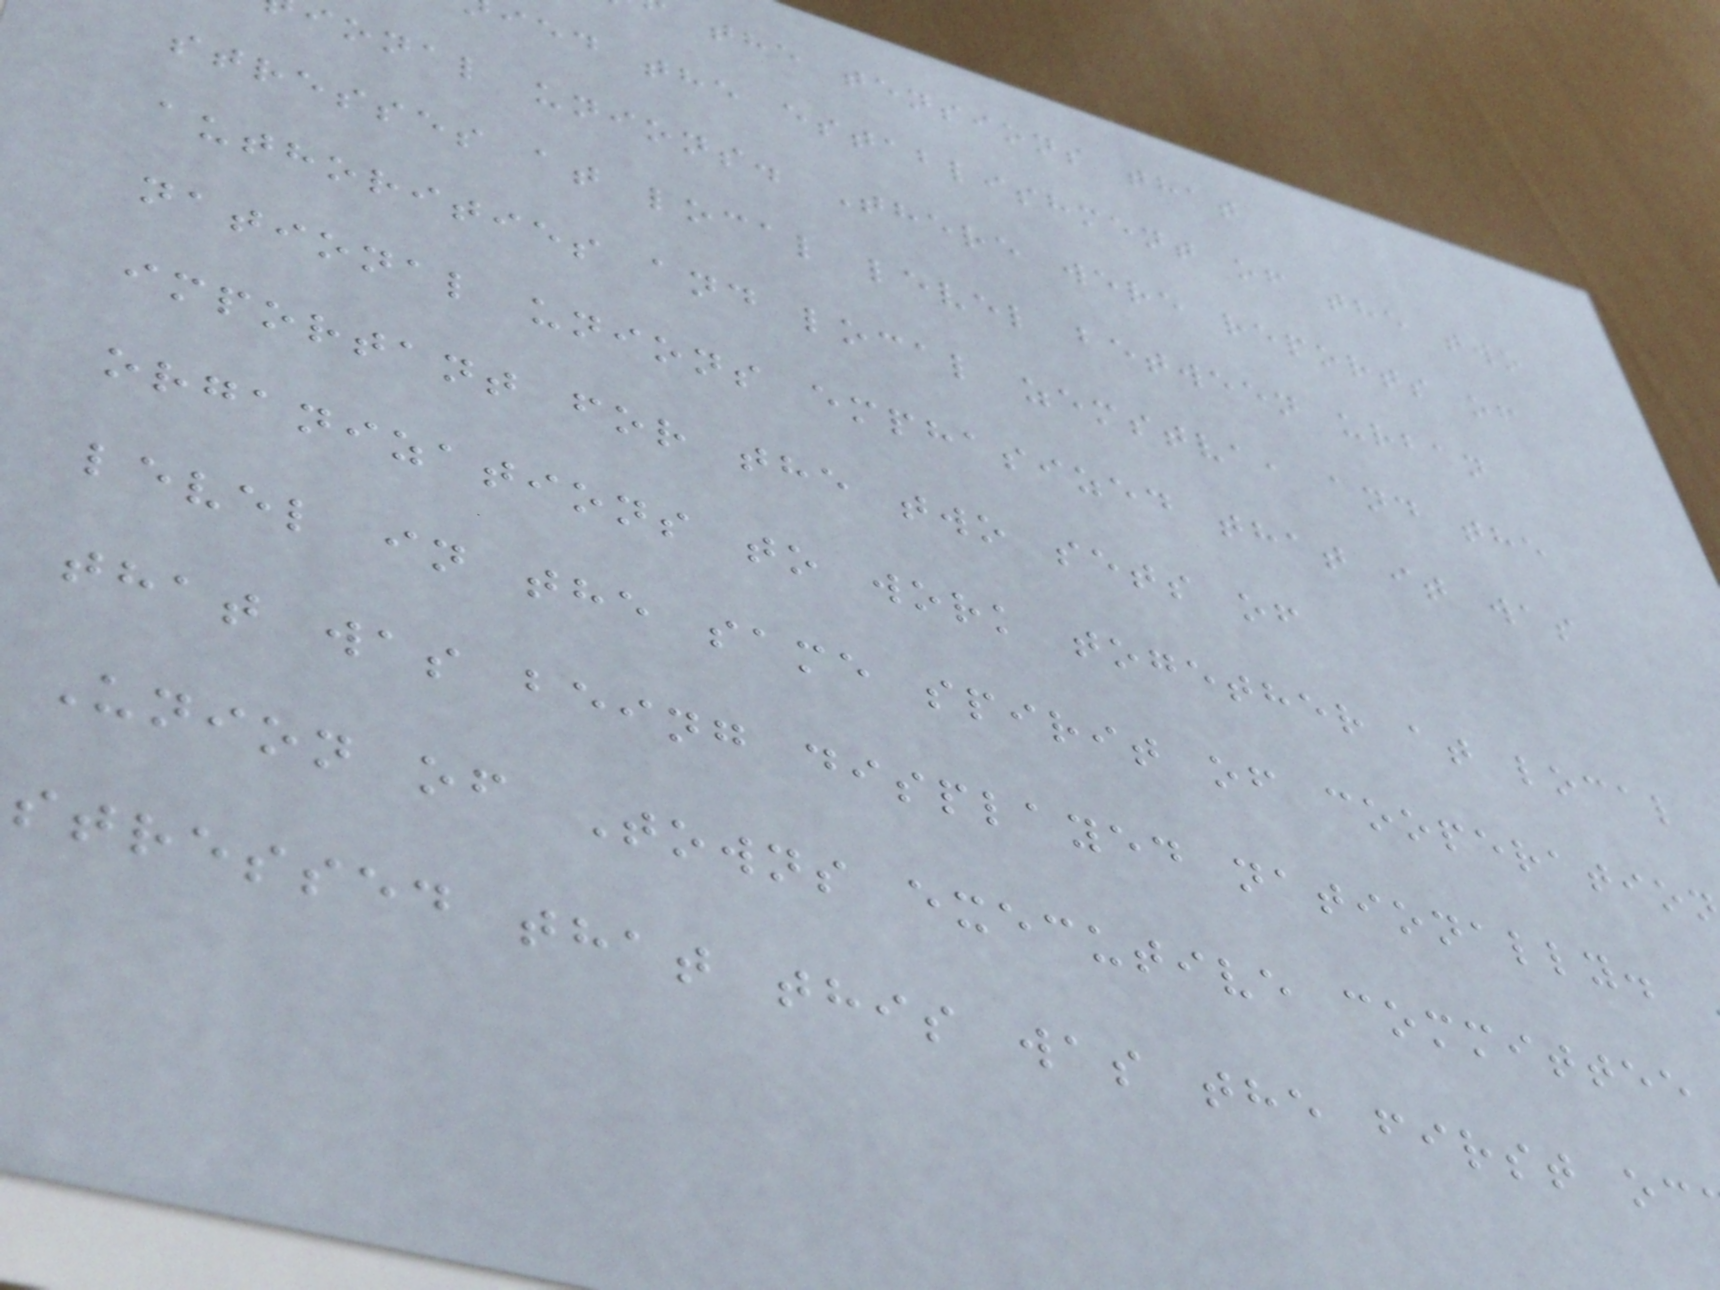the tensions that
ied the establishment of the two
ional unions. There were reports of
stresses at local level between urban
authorities and local zemstva, and the
national unions emphasized that it was
important for the two sets of
organizations to work together at local
level in the same spirit of cooperatio
that was being displayed nationally.
Union of Towns executive committee
stressed that this was the first oc
